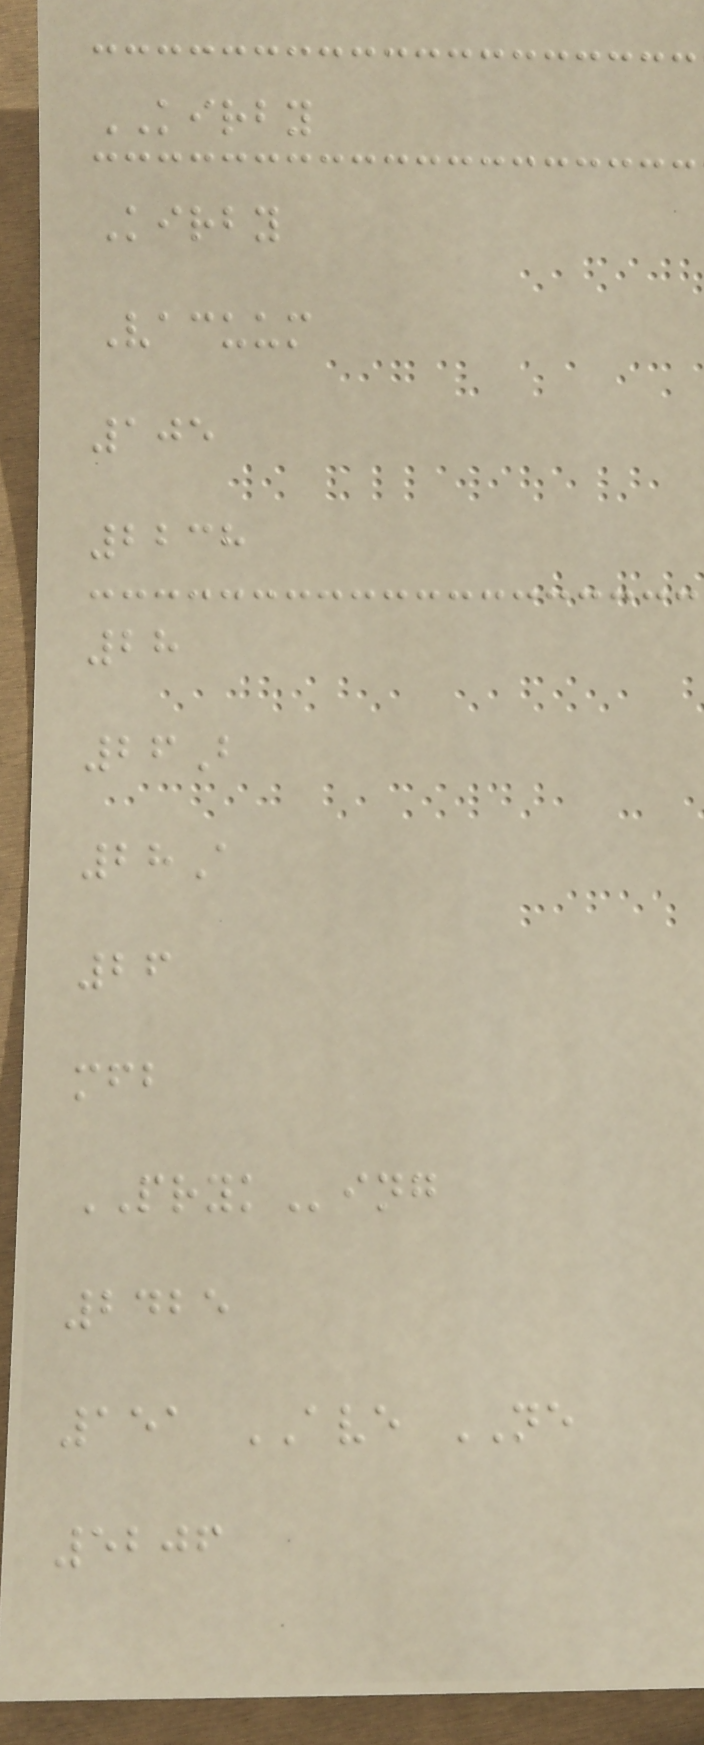KIRBY
Kirby
Vacuum
105
2238
28
26B
28A
26
mfb
PRYKing
2425
151 AVE NE
5206
